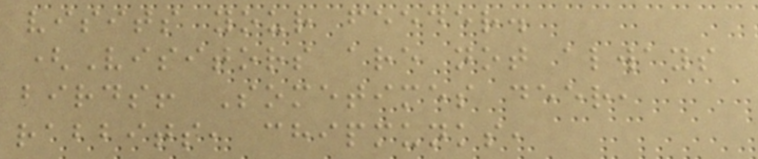visits your feeder.
(Visitors are not always
birds! Sometimes deer,
rabbits, chipmunks,
